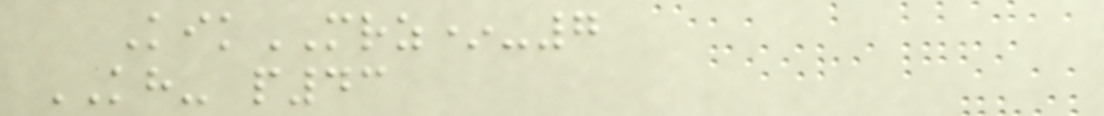KikMRZ*-7
KH- p43
